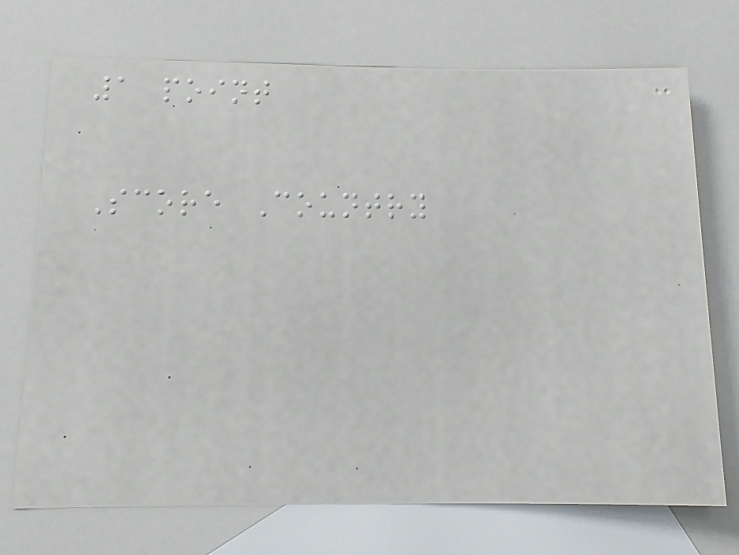1 point
Score Country
